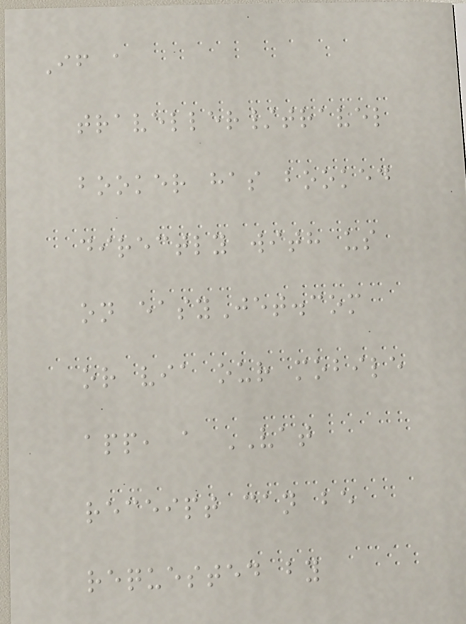If a
traveller/travel
booker has booked
directly with us
on easyJet.com
or via our mobile
app, a VAT
receipt can be
requested by
